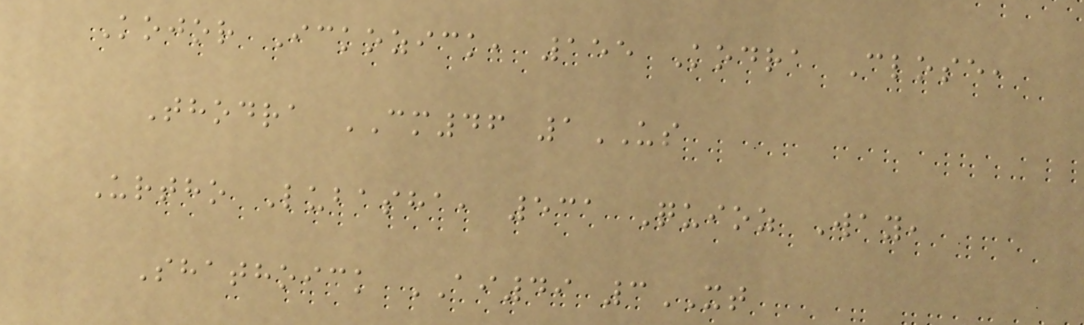Kojor Ickozick, 155 Kodra Close,
Thodra CM46 1US
Urtho Lubasha, 531 Quioz Way,
Shathoick AI49 3XT
